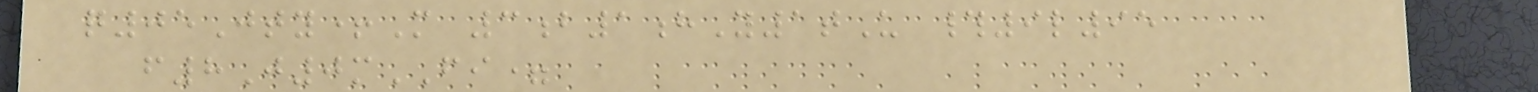q05Jty+M 3b1hY1tU #9l95
f8J0mFI=
